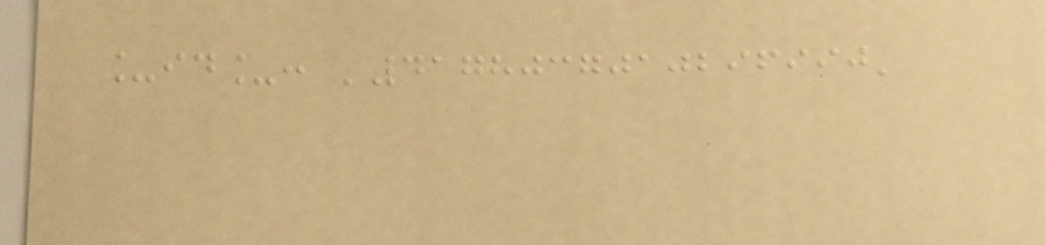_id_: '4178037010296990'
